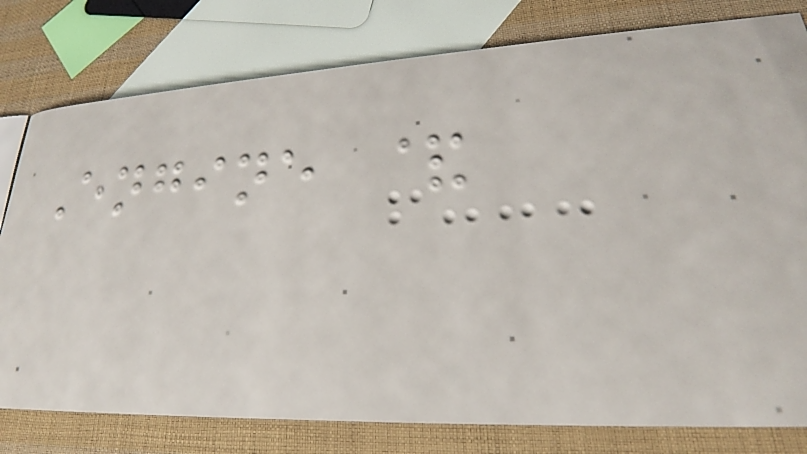Engine &
